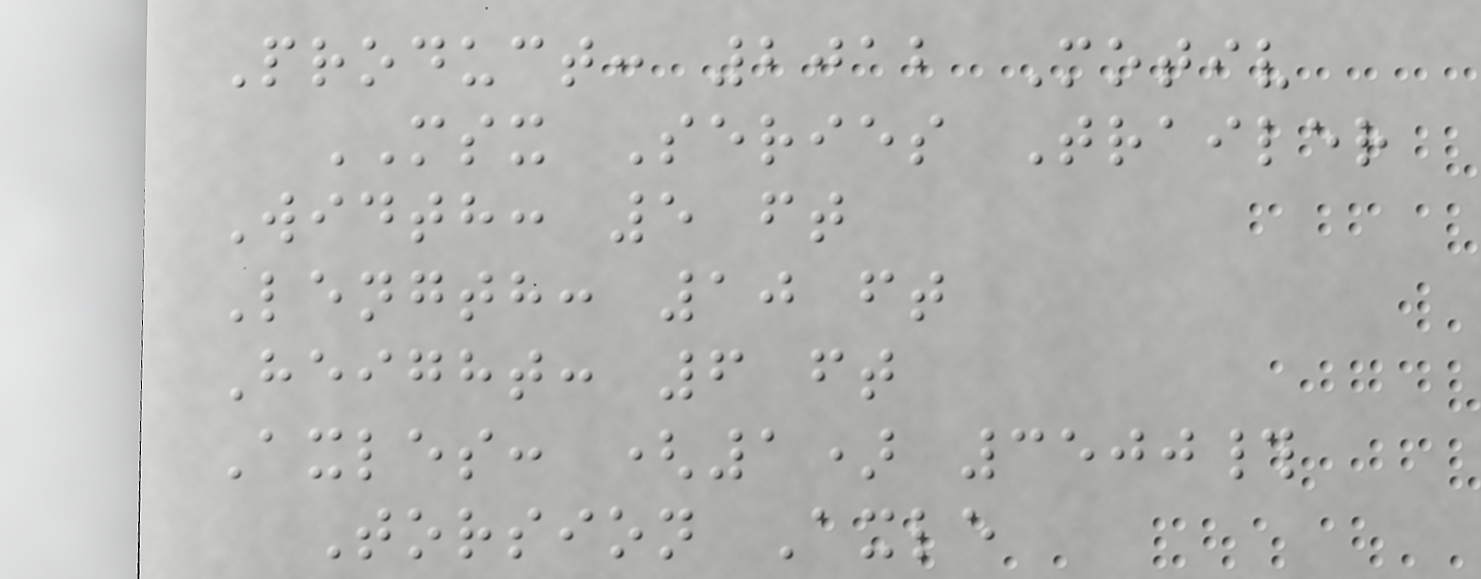Product: 2012 Motiv
MSX Series Trailer
Width: 5 ft
Length: 10 ft
Height: 6 ft
Axles: (1) 3500#
Torsion Axle
